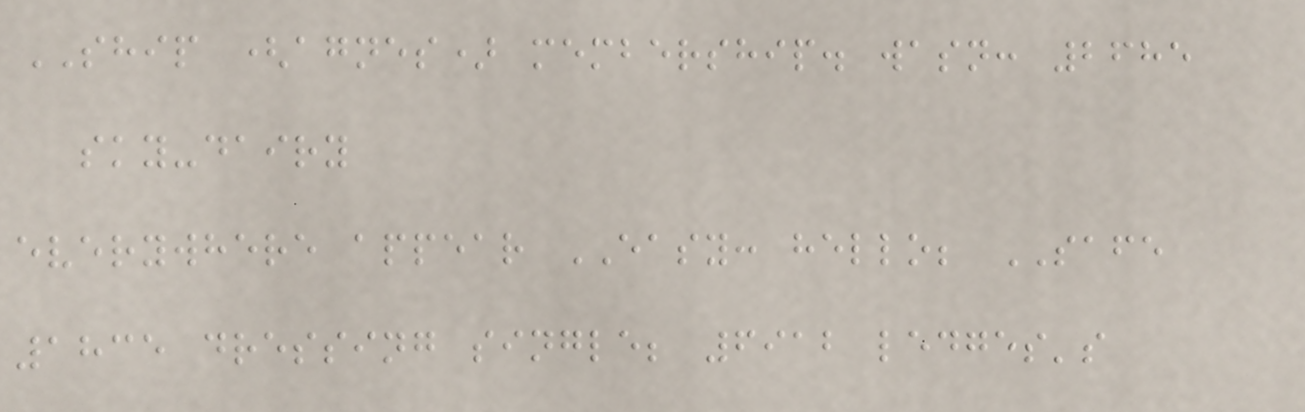SHIP (agnes) membership. wasn: 2685
sky-dairy
everywhere appear EASY: hello; SAFE
1835 dressing single; 6912 ledges's
